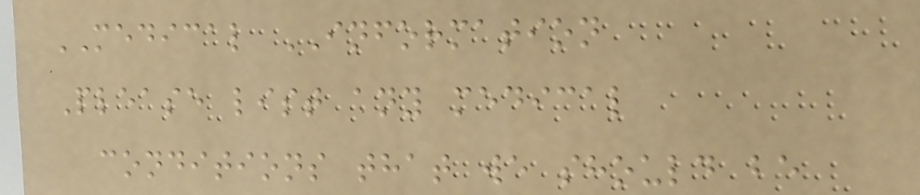MEDICAL INFORMATION
Please list any medical
conditions that we should be
